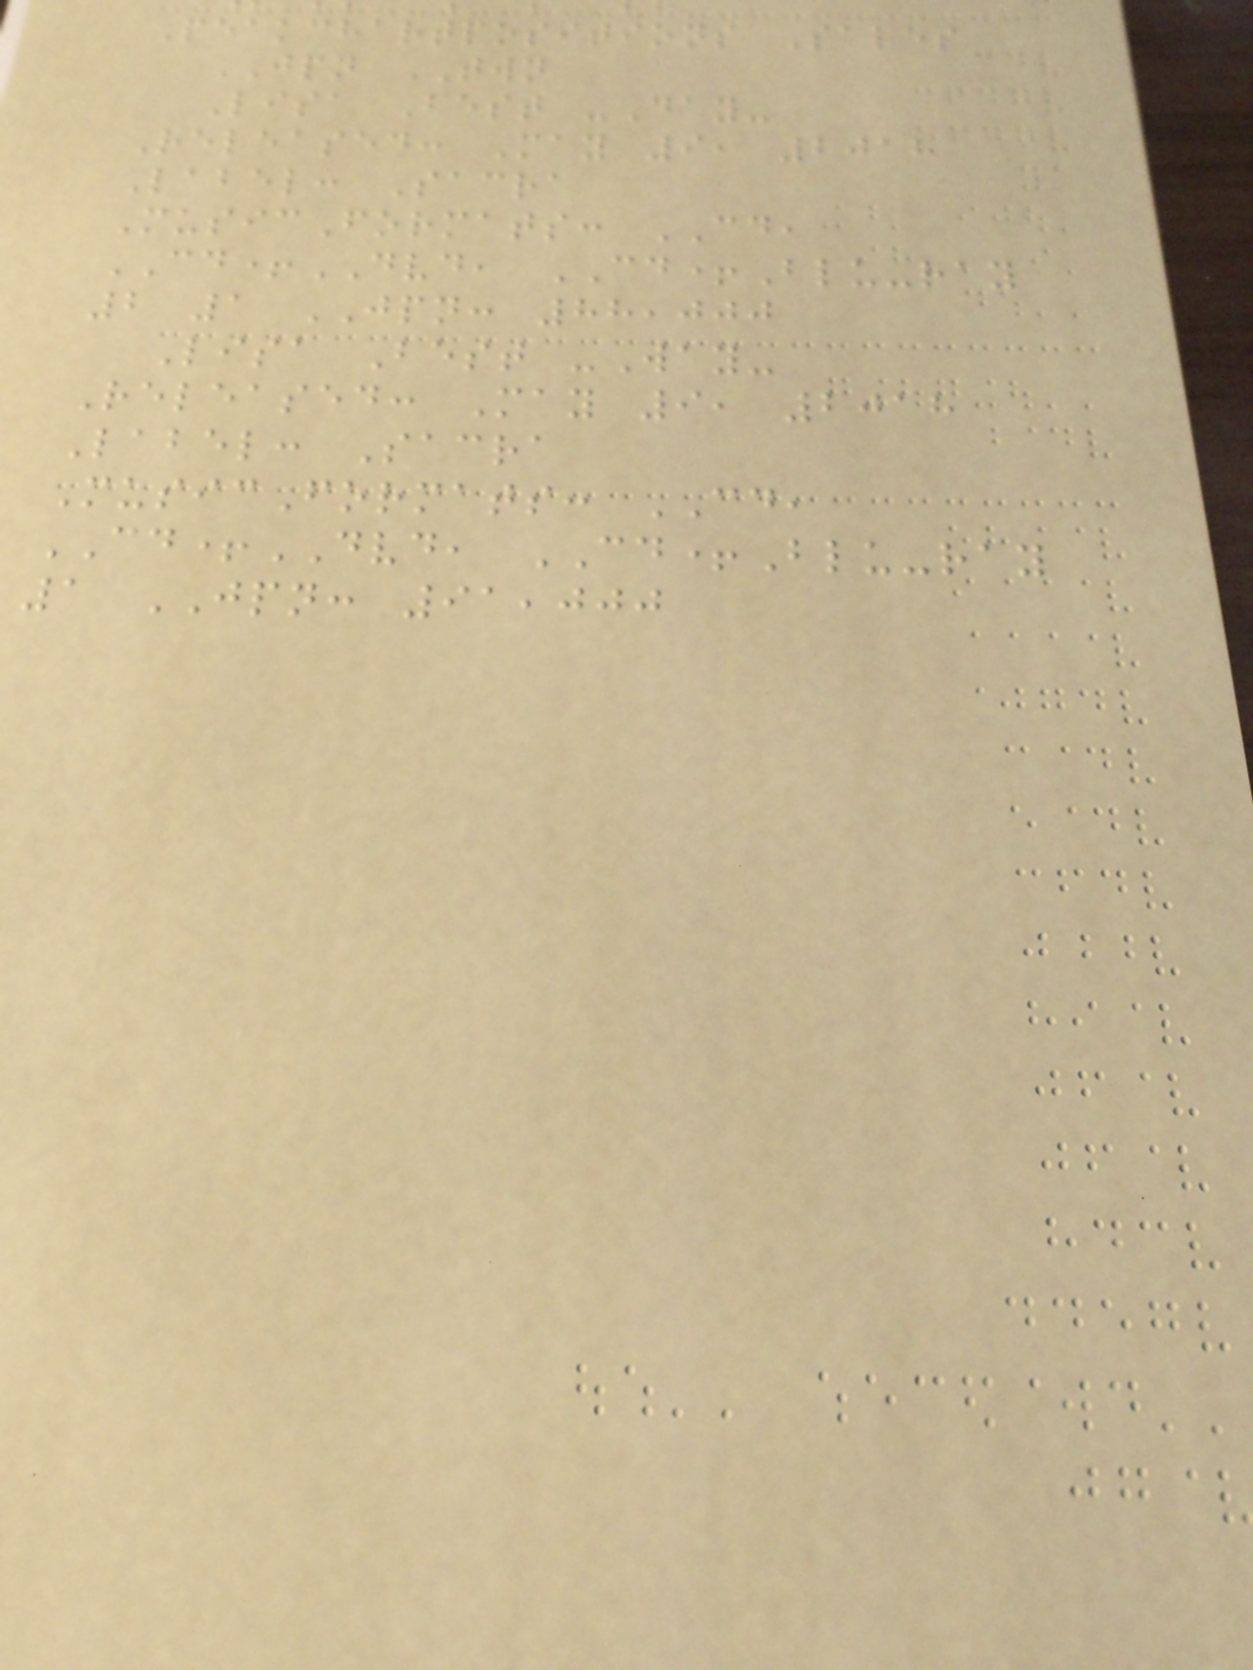Peakchartpositions Sales
JPN TWN
Lisa Best -Day-
Released: May 9, 2018
Label: Sacra
MusicFormats: CD,
CD+DVD, CD+Blu-ray
2 1 JPN: 88,000
Lisa Best -Way-
Released: May 9, 2018
Label: Sacra
MusicFormats: CD,
CD+DVD, CD+Blu-ray
1 JPN: 91,000
